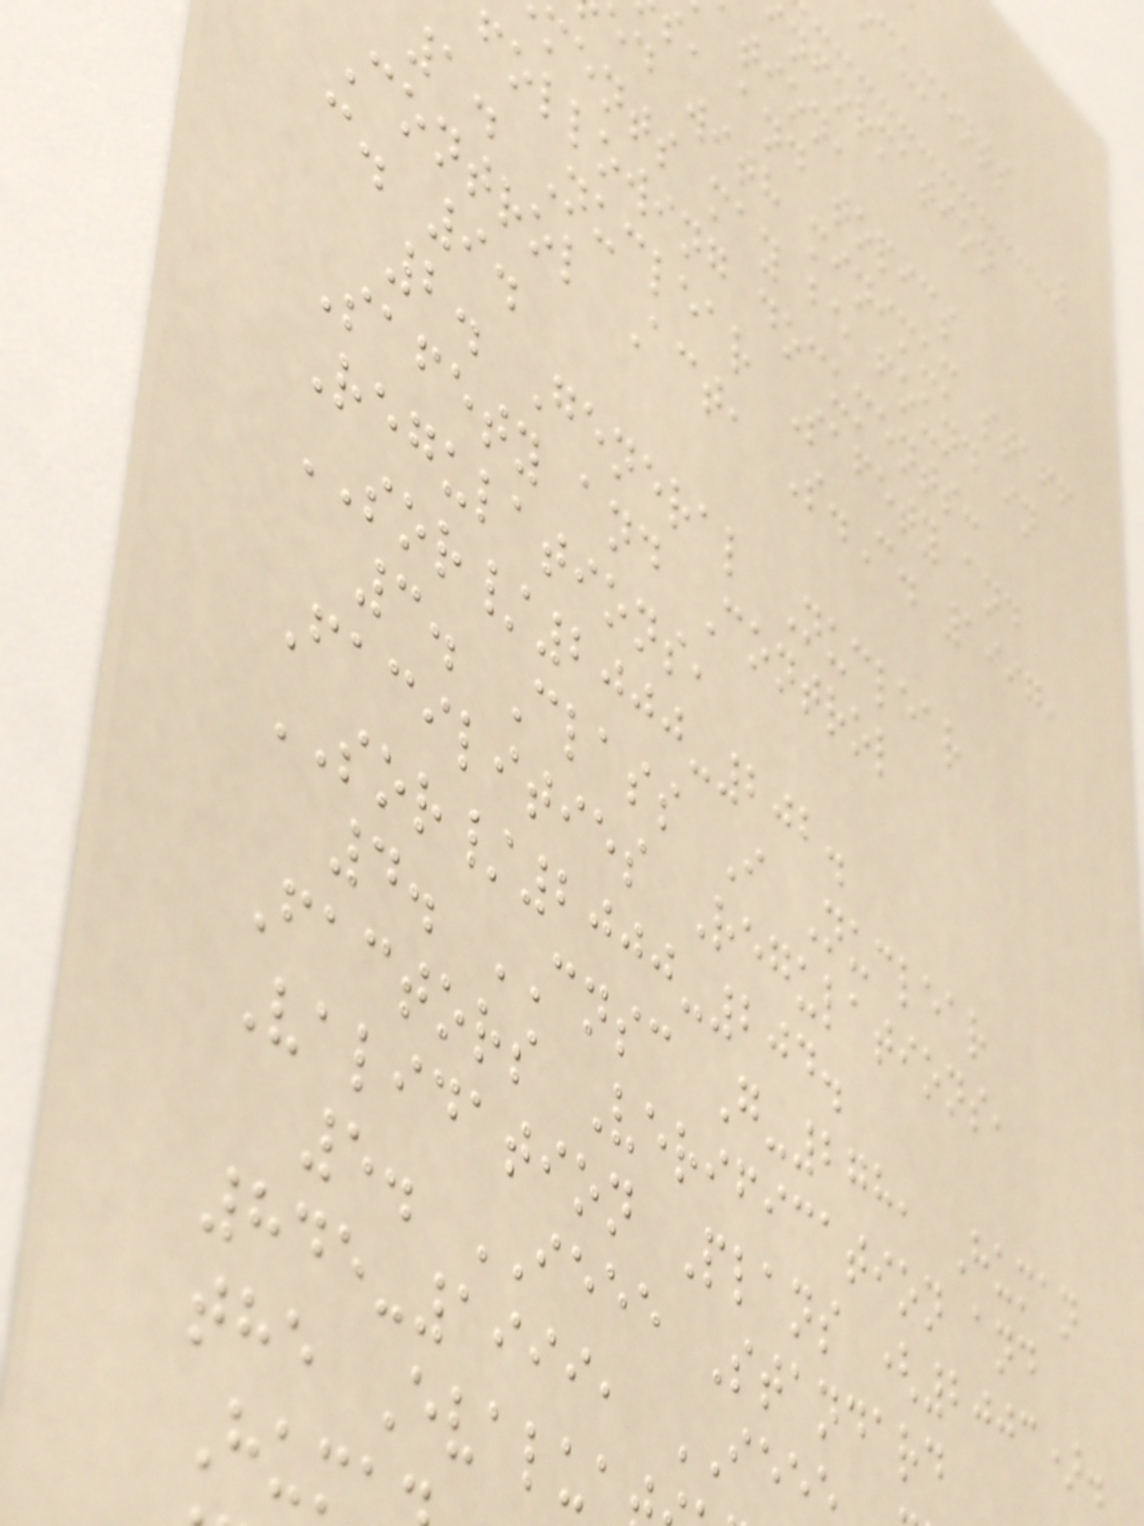cuments
nformation
tion,
, and topics
ed with minimum staff
ments may be found in
following documents:
1. Nuclear Safety and
Control Act, S.C. 1997,
c. 9.
2. General Nuclear
Safety and Control
Regulations,
SOR/2000-202.
3. Class I Nuclear
Facilities Regulations,
SOR/2000-204.
4. CNSC G-278, Human
Factors Verification and
Validation Plans (2003).
5. IEEE Standard
845-1999, IEE
the Evalu
